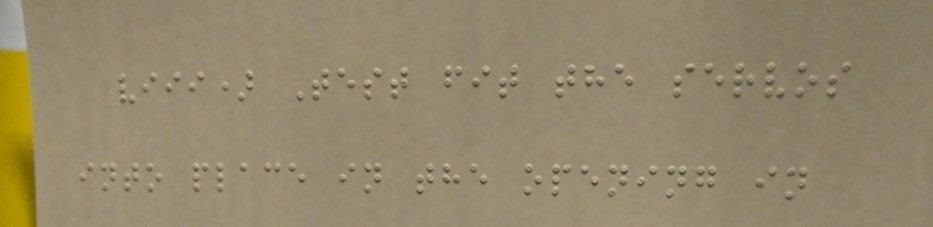viii) Test fit the servos
into place in the opening in
